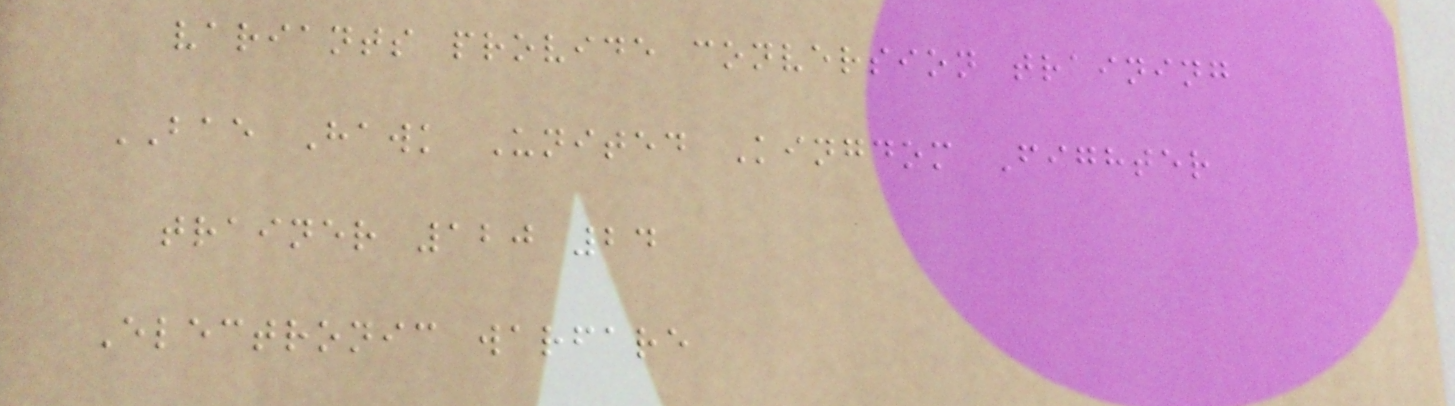variants provide conversion training
BAE Hawk United Kingdom Fighter
trainer 120 24
Electronic warfare
